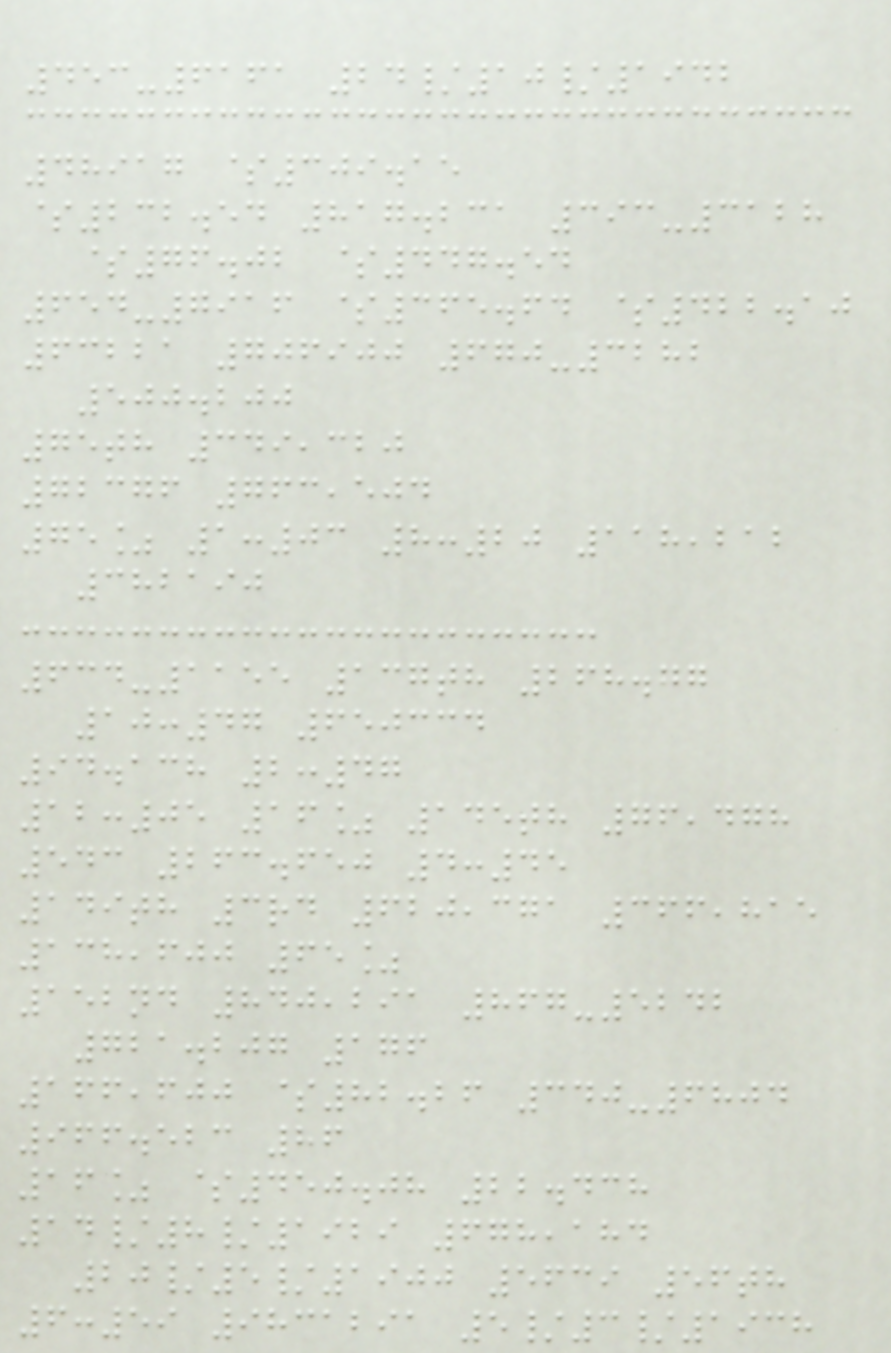453-6161 24/10/1942
48917 $309.15
$232.54 817.231 393-3128
$76.02 $447.54
654-7916 $365.64 $422.10
63221 706900 670-3282
500.200
75th 349,320
72376 763,504
75% 1:03 8:20 118,212
382190
634-1155 137th 268.77
10:47 650334
94.138 2:47
12:05 16% 145th 76,478
543 263.650 4:45
149th 3rd 620,371 366,815
138,600 65%
152nd 840,291 867-5242
721.207 176
166,600 $82.26 340-6804
966.523 86
16% $450.08 22.438
14/8/1929 678,184
20/5/1900 5639 56th
6:59 9831291 5/3/1938
